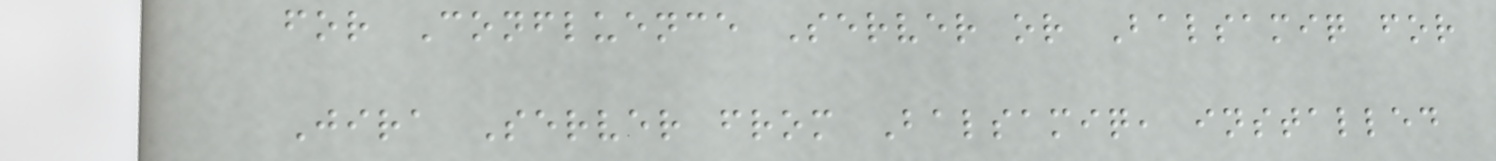for Confluence Server or Balsamiq for
Jira Server from Balsamiq, installed
